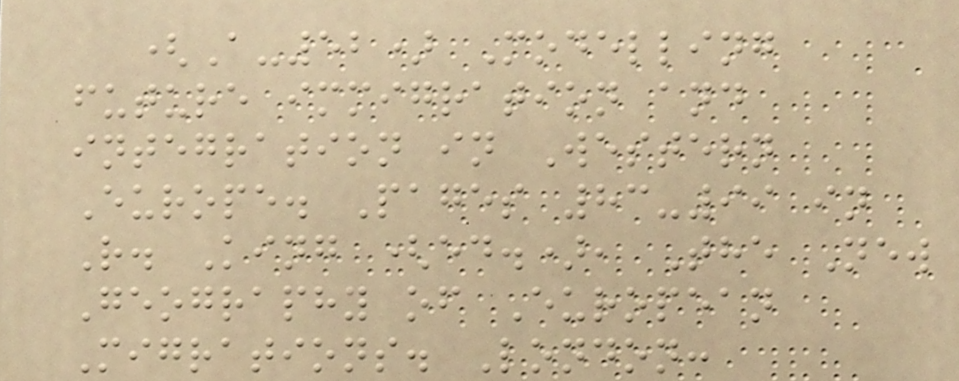(A-52) Modelling
future immigration and
integration in Western
Europe. Pages 83-99 in
R. King (ed.), The New
Geography of European
Migrations. London:
